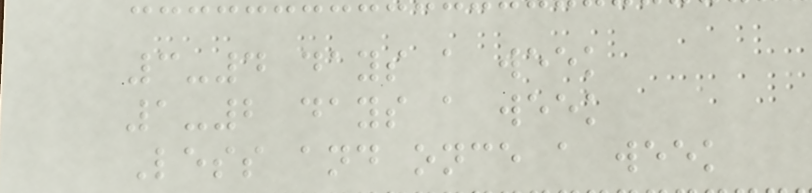3-4 days a week
1-2 days a week
Less and once a week
